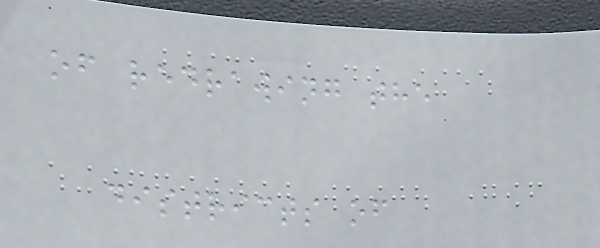of redrawing the
districts of
